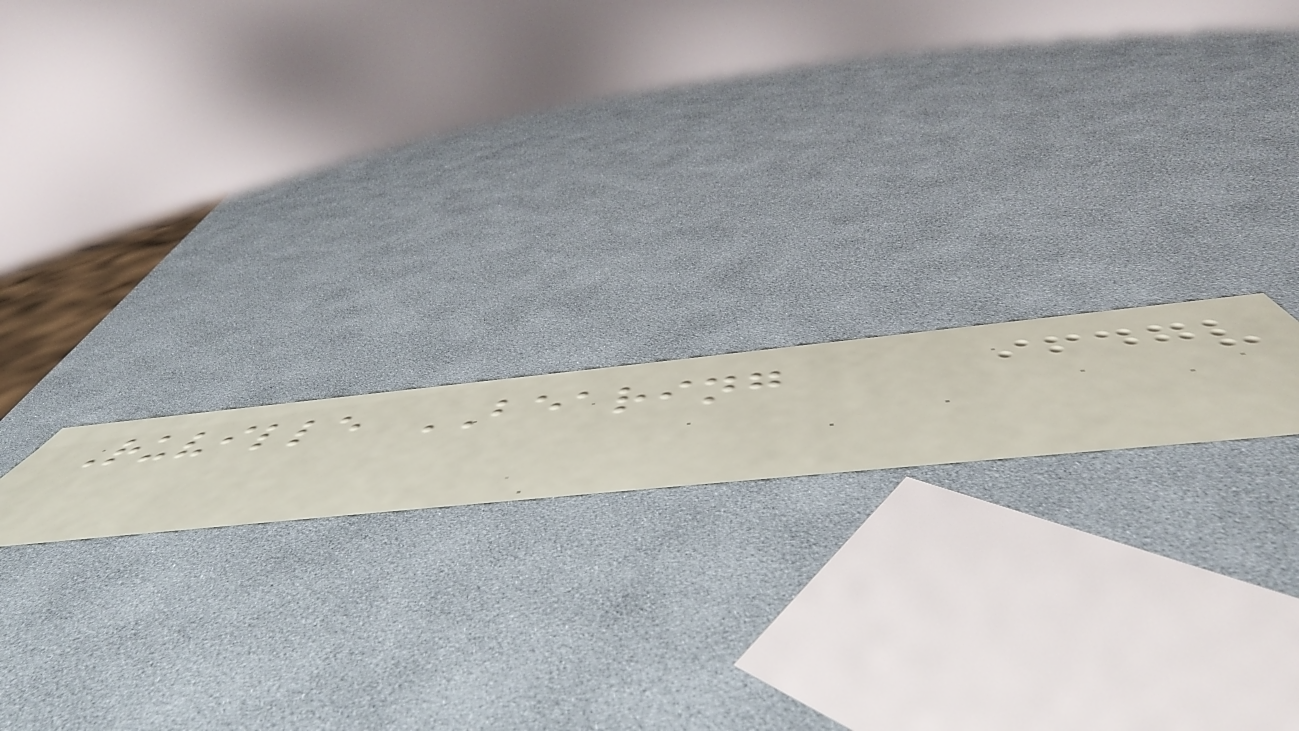Ruville BEARING
